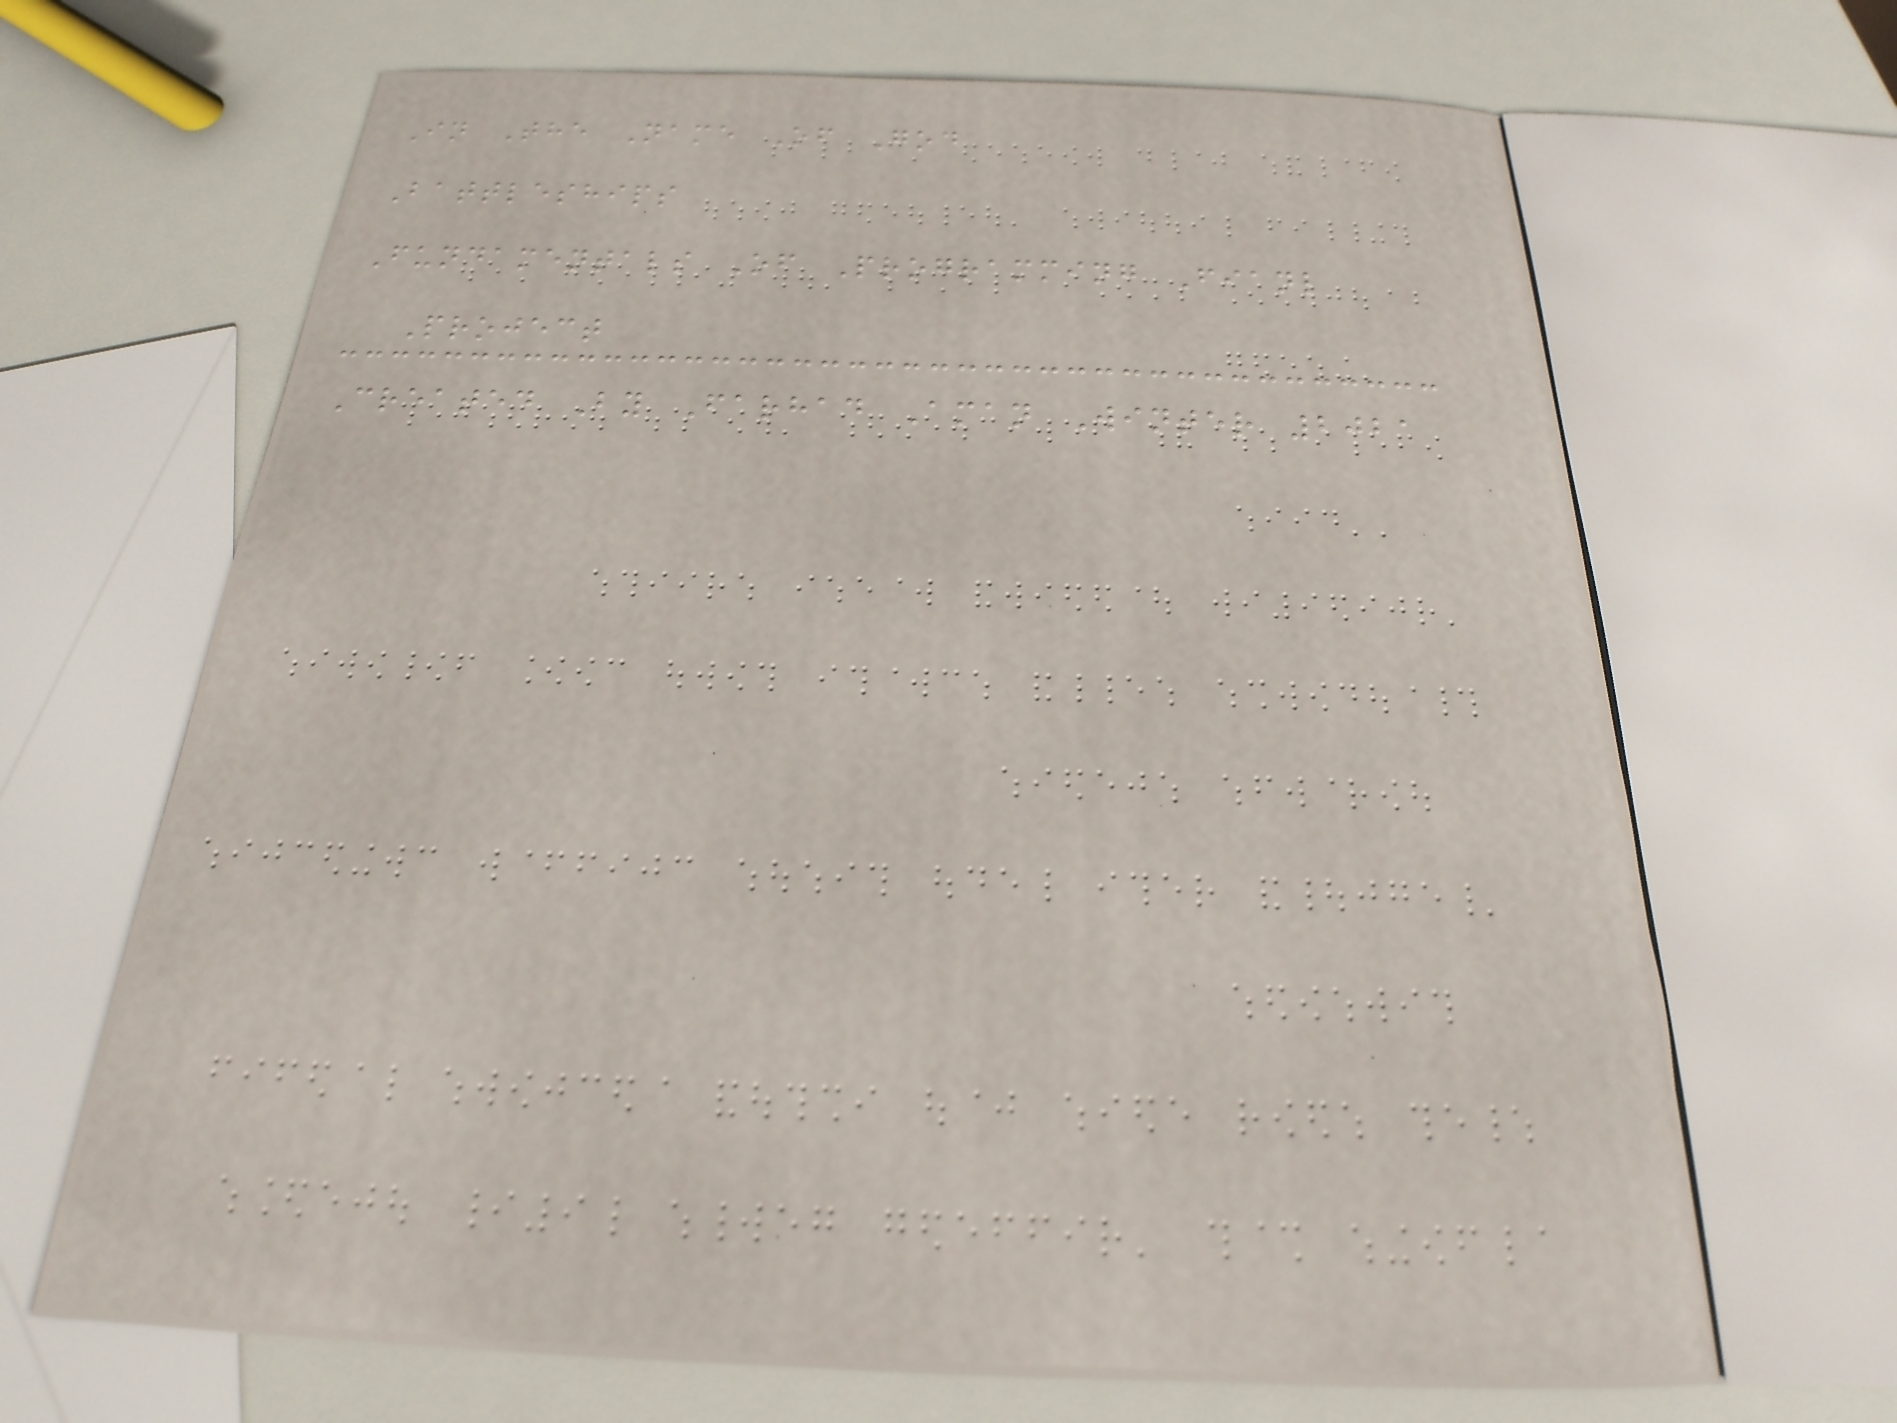In The Name Of God
Battleships
Fundamentals Of Programming Fianl
Project
Created By Farhad Aman Winter 2021
